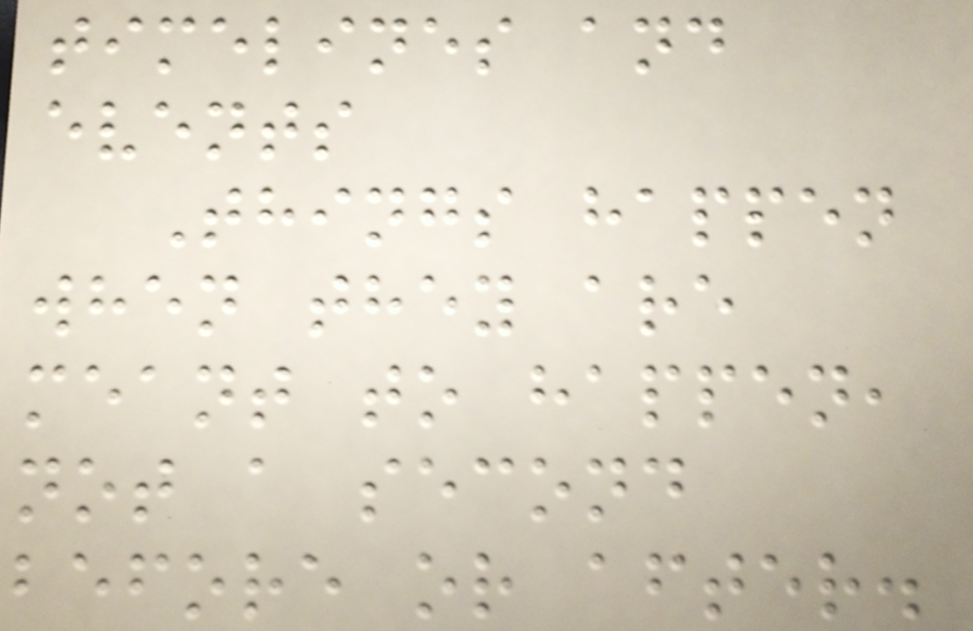timelines and
events
Things happen
when they are
meant to happen,
not a second
before or after.
